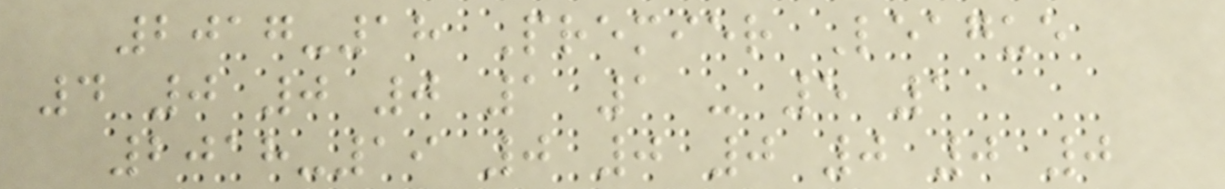2017-18 Premier League
4 0 0 0 1 1 - 5 1
2018-19 0 0 0 0 0 0
